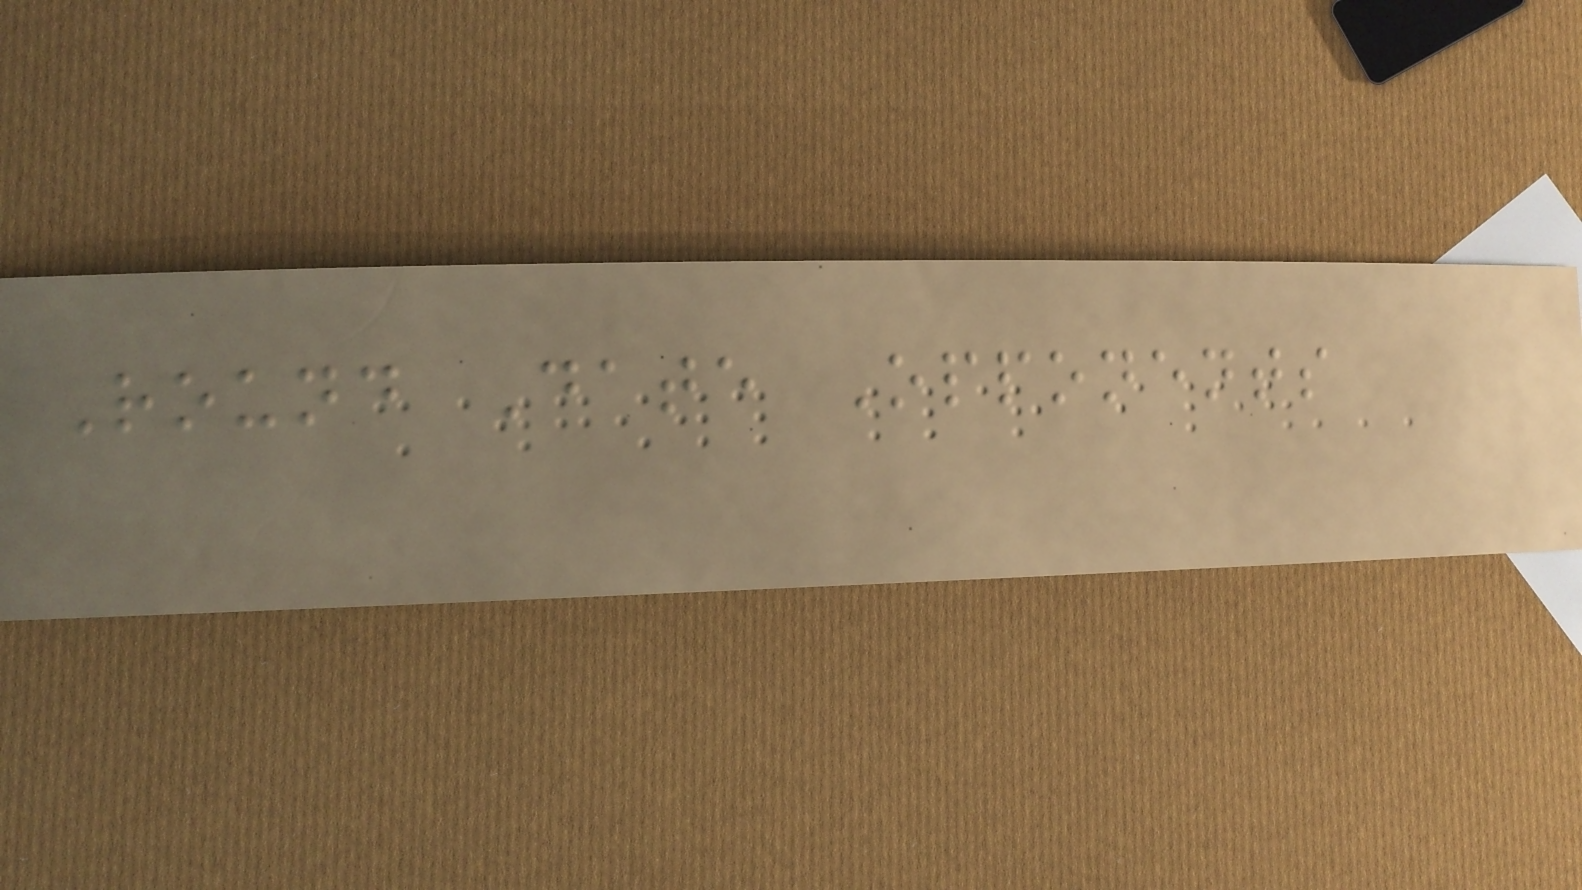Round Date Opponents
